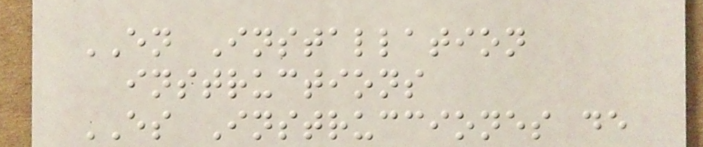EN Installation
instructions
ES Instrucciones de
